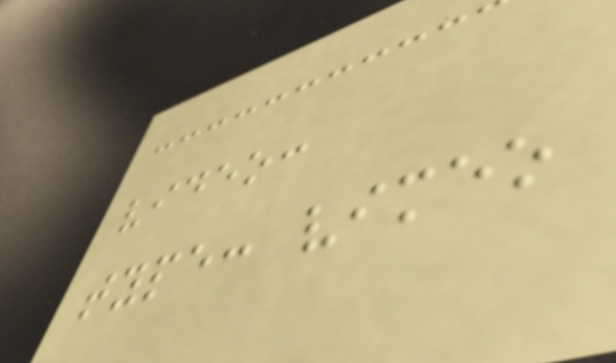video:
type: vimeo
